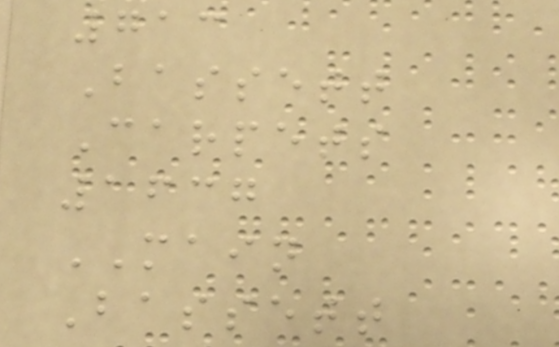713
Bassett
Carpets
1637
MAIN
Bassett
